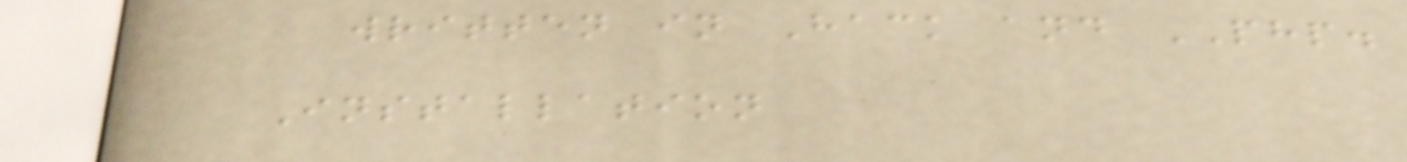written in Hack and PHP.
Installation
